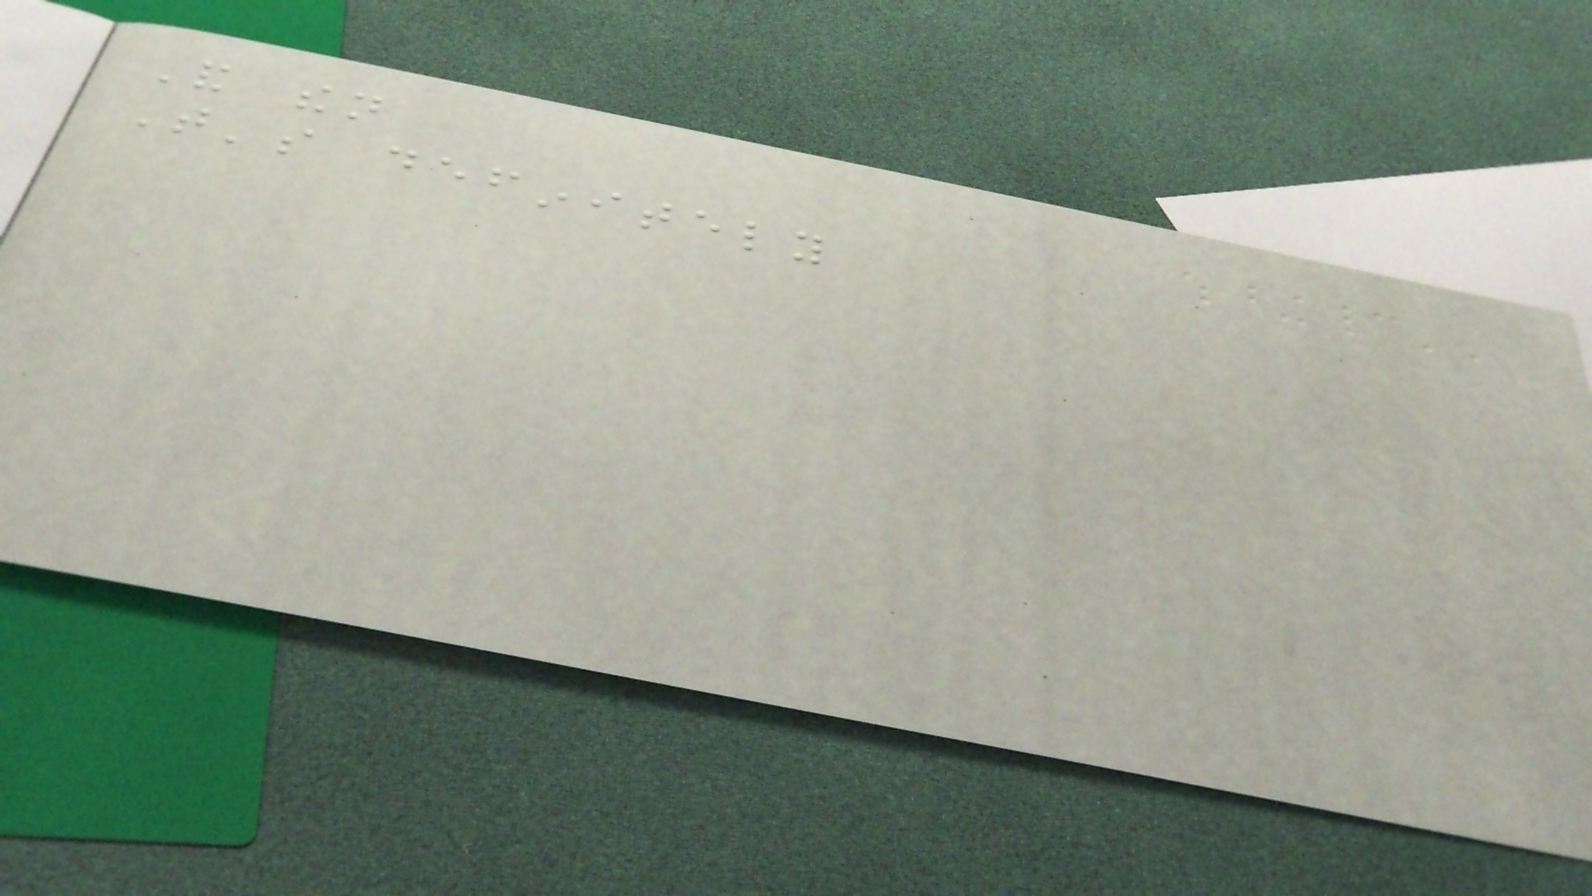And then
That's definitely
